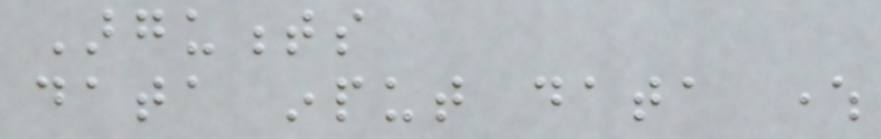Arguments
data input data where
